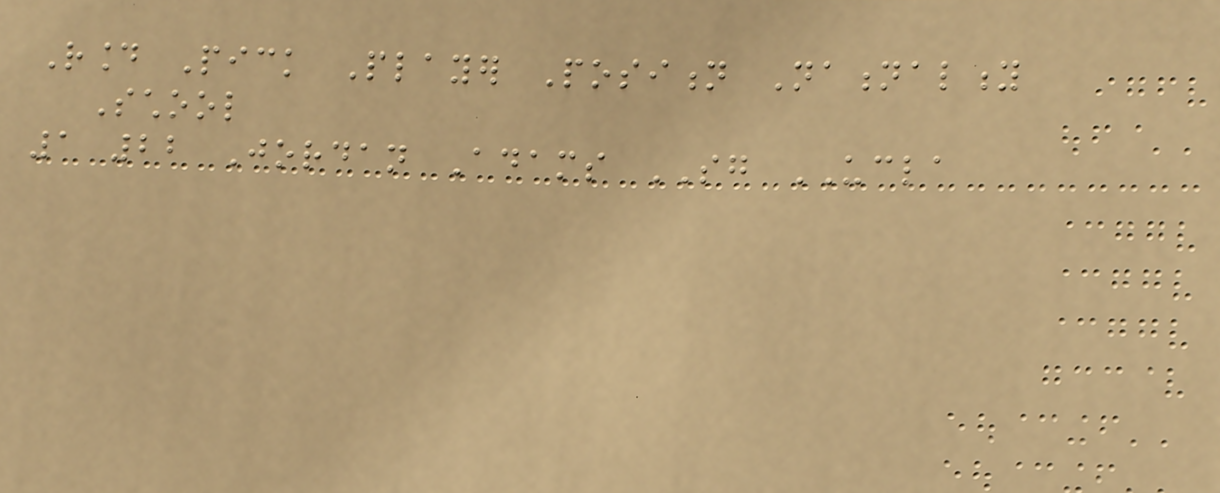Round Pick Player Position Nationality
School
1 22 Jordan Adams SG UCLA
